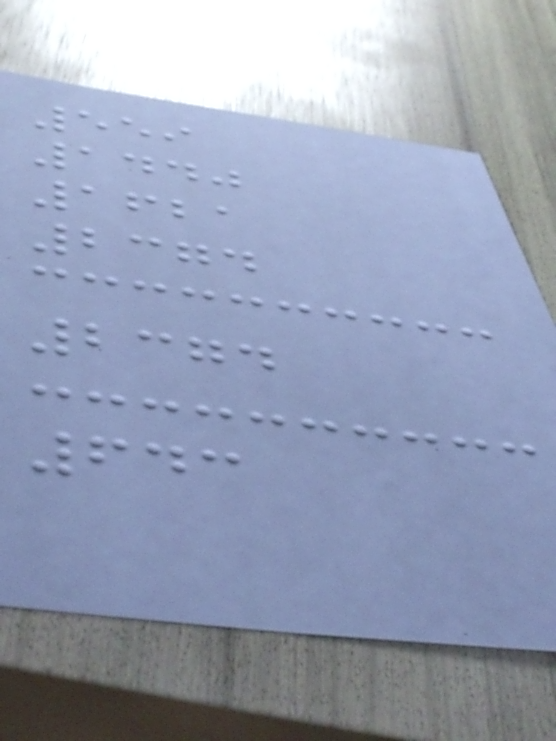559
1440
1621
2374
2374
643
